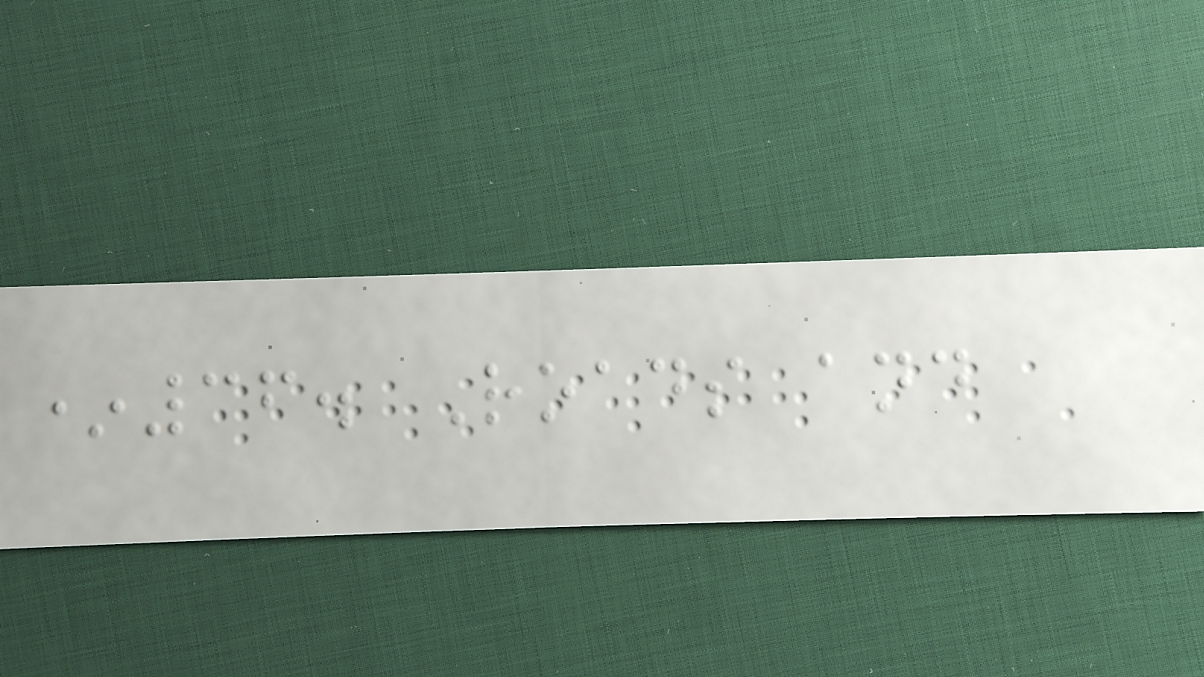*36. Roads and
